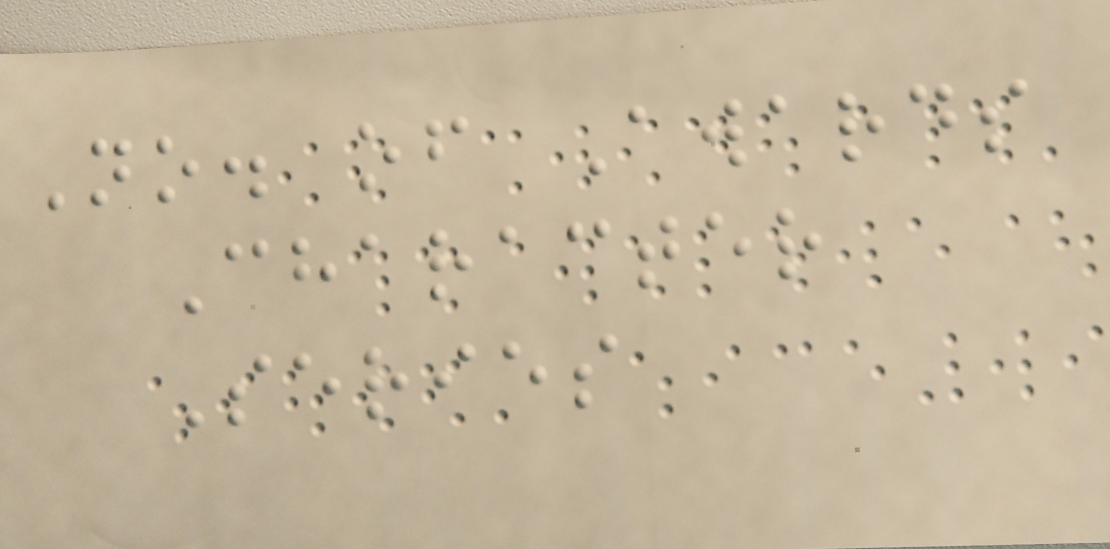No. of Awards
Character
Series
